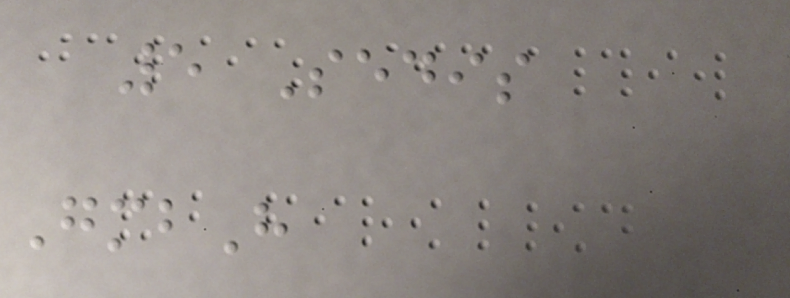5 Sedis
GmbH
